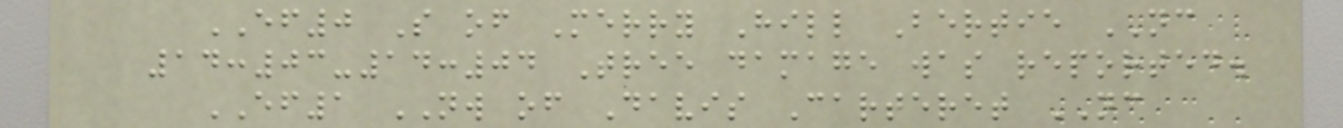EF0 S of Merry Hill Bertie NC
14:03-14:04 Tree damage was reported.
EF1 NW of Davis Carteret NC
